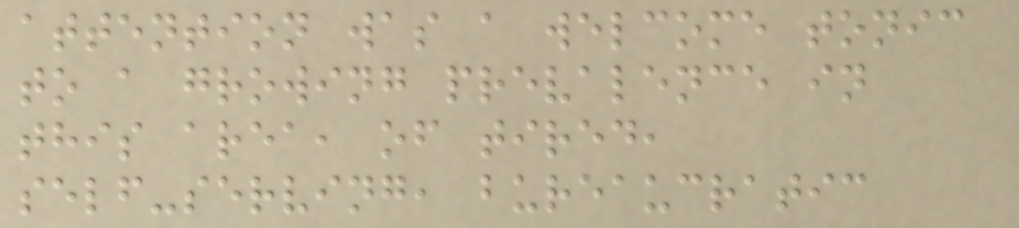attention was a welcome tonic
to a growing prevalence in
this area, of tired,
self-serving, bureaucratic
